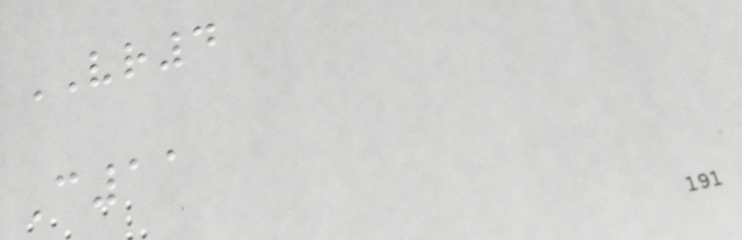VR4
C11
